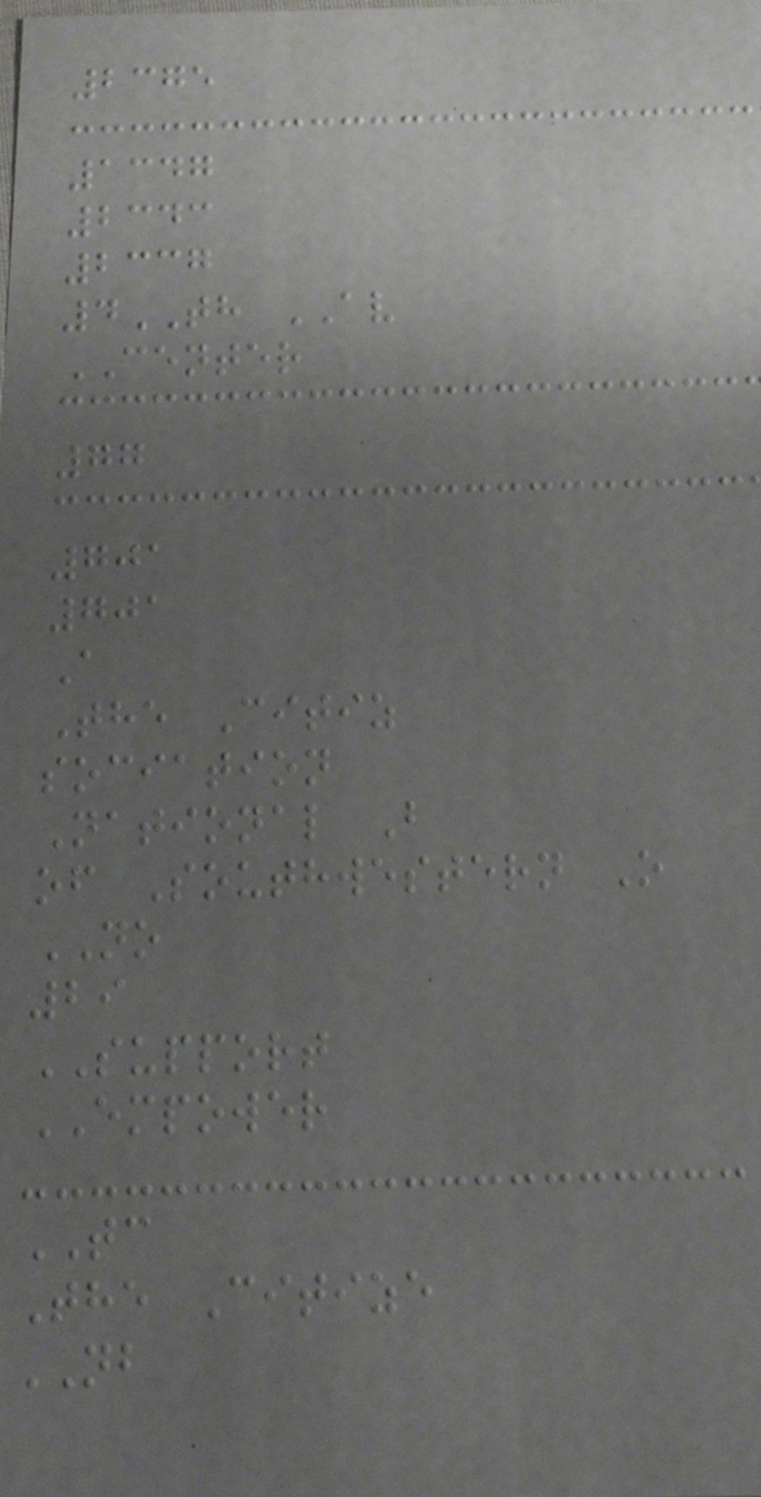2375
1347
2343
2337
4TH AV
CENTER
77
701
701
A
The Citiz
sociation
National B
of Southwestern O
NO
29
SUPPORT
EMPOWER
TC
The Citize
NB
